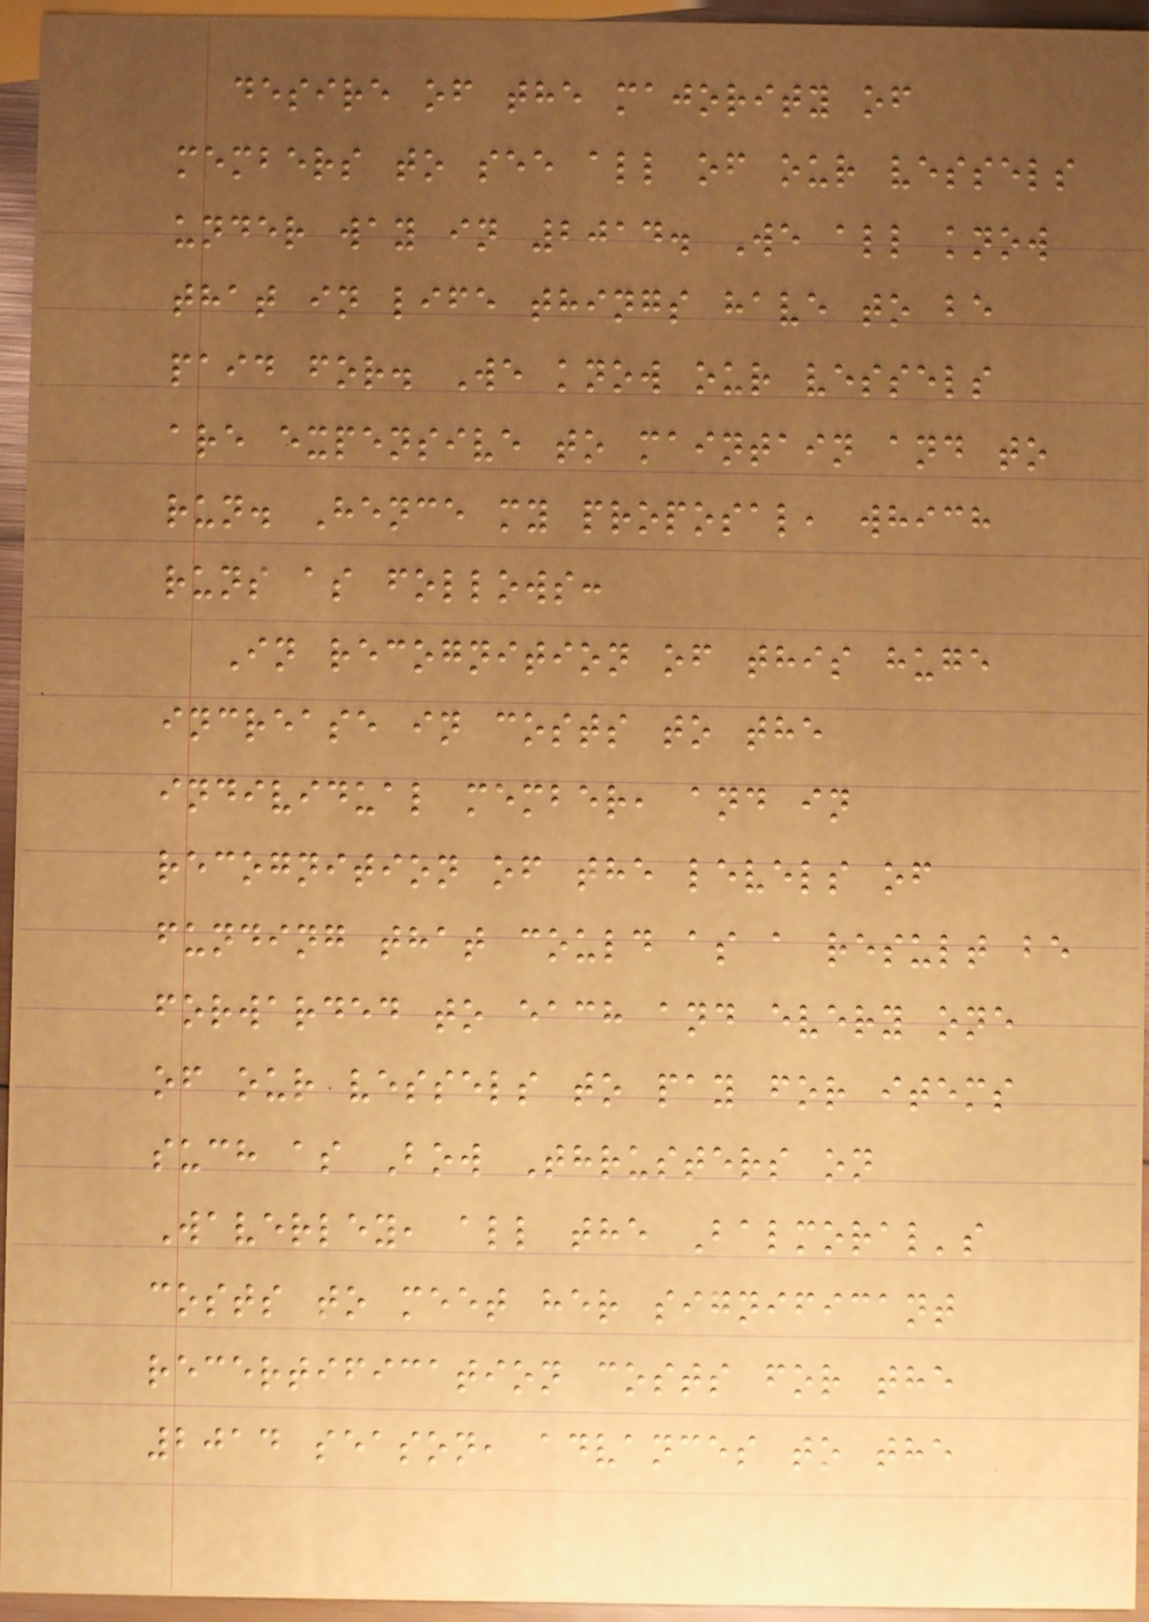desire of the majority of
members to see all of our vessels
under way in 2014. We all know
that in life things have to be
paid for. We know our vessels
are expensive to maintain and to
run. Hence my proposal, which
runs as follows:
In recognition of this huge
increase in costs to the
individual member, and in
recognition of the levels of
funding that could as a result be
forwarded to each and every one
of our vessels to pay for items
such as Bow Thrusters on
Waverley, all the Balmoral's
costs to meet her significant
recertification costs for the
2014 season, advances to the
